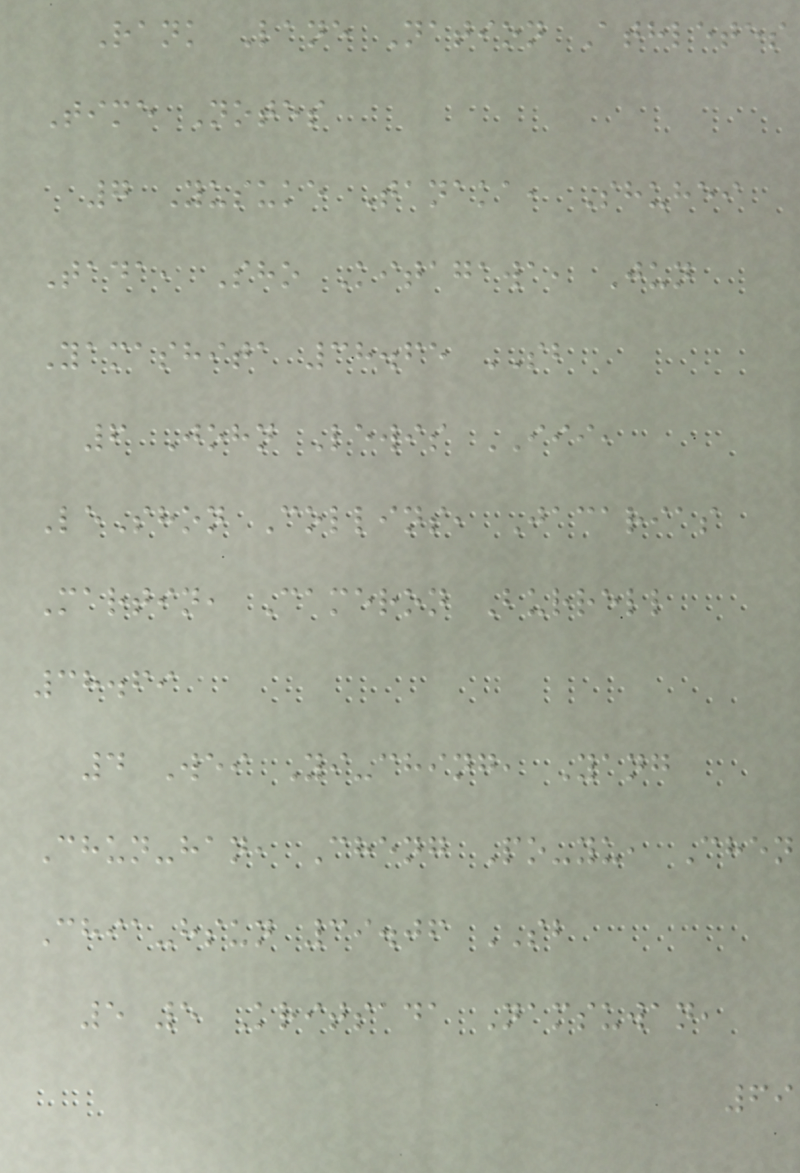Rank Lane Nation Athletes
Time Notes
7 Yusuke Tanaka, Shuhei
Tada, Sho Kitagawa, Jun
Yamashita 38.65 SB
6 John Lewis III,
LeShon Collins, Jacarias
Martin, Cameron Burrell
38.69
4 Wei Yi-ching, Yang
Chun-han, Cheng Po-yu, Chen
Chia-hsun 39.06 SB
5 5 Kritsada Namsuwan,
69
